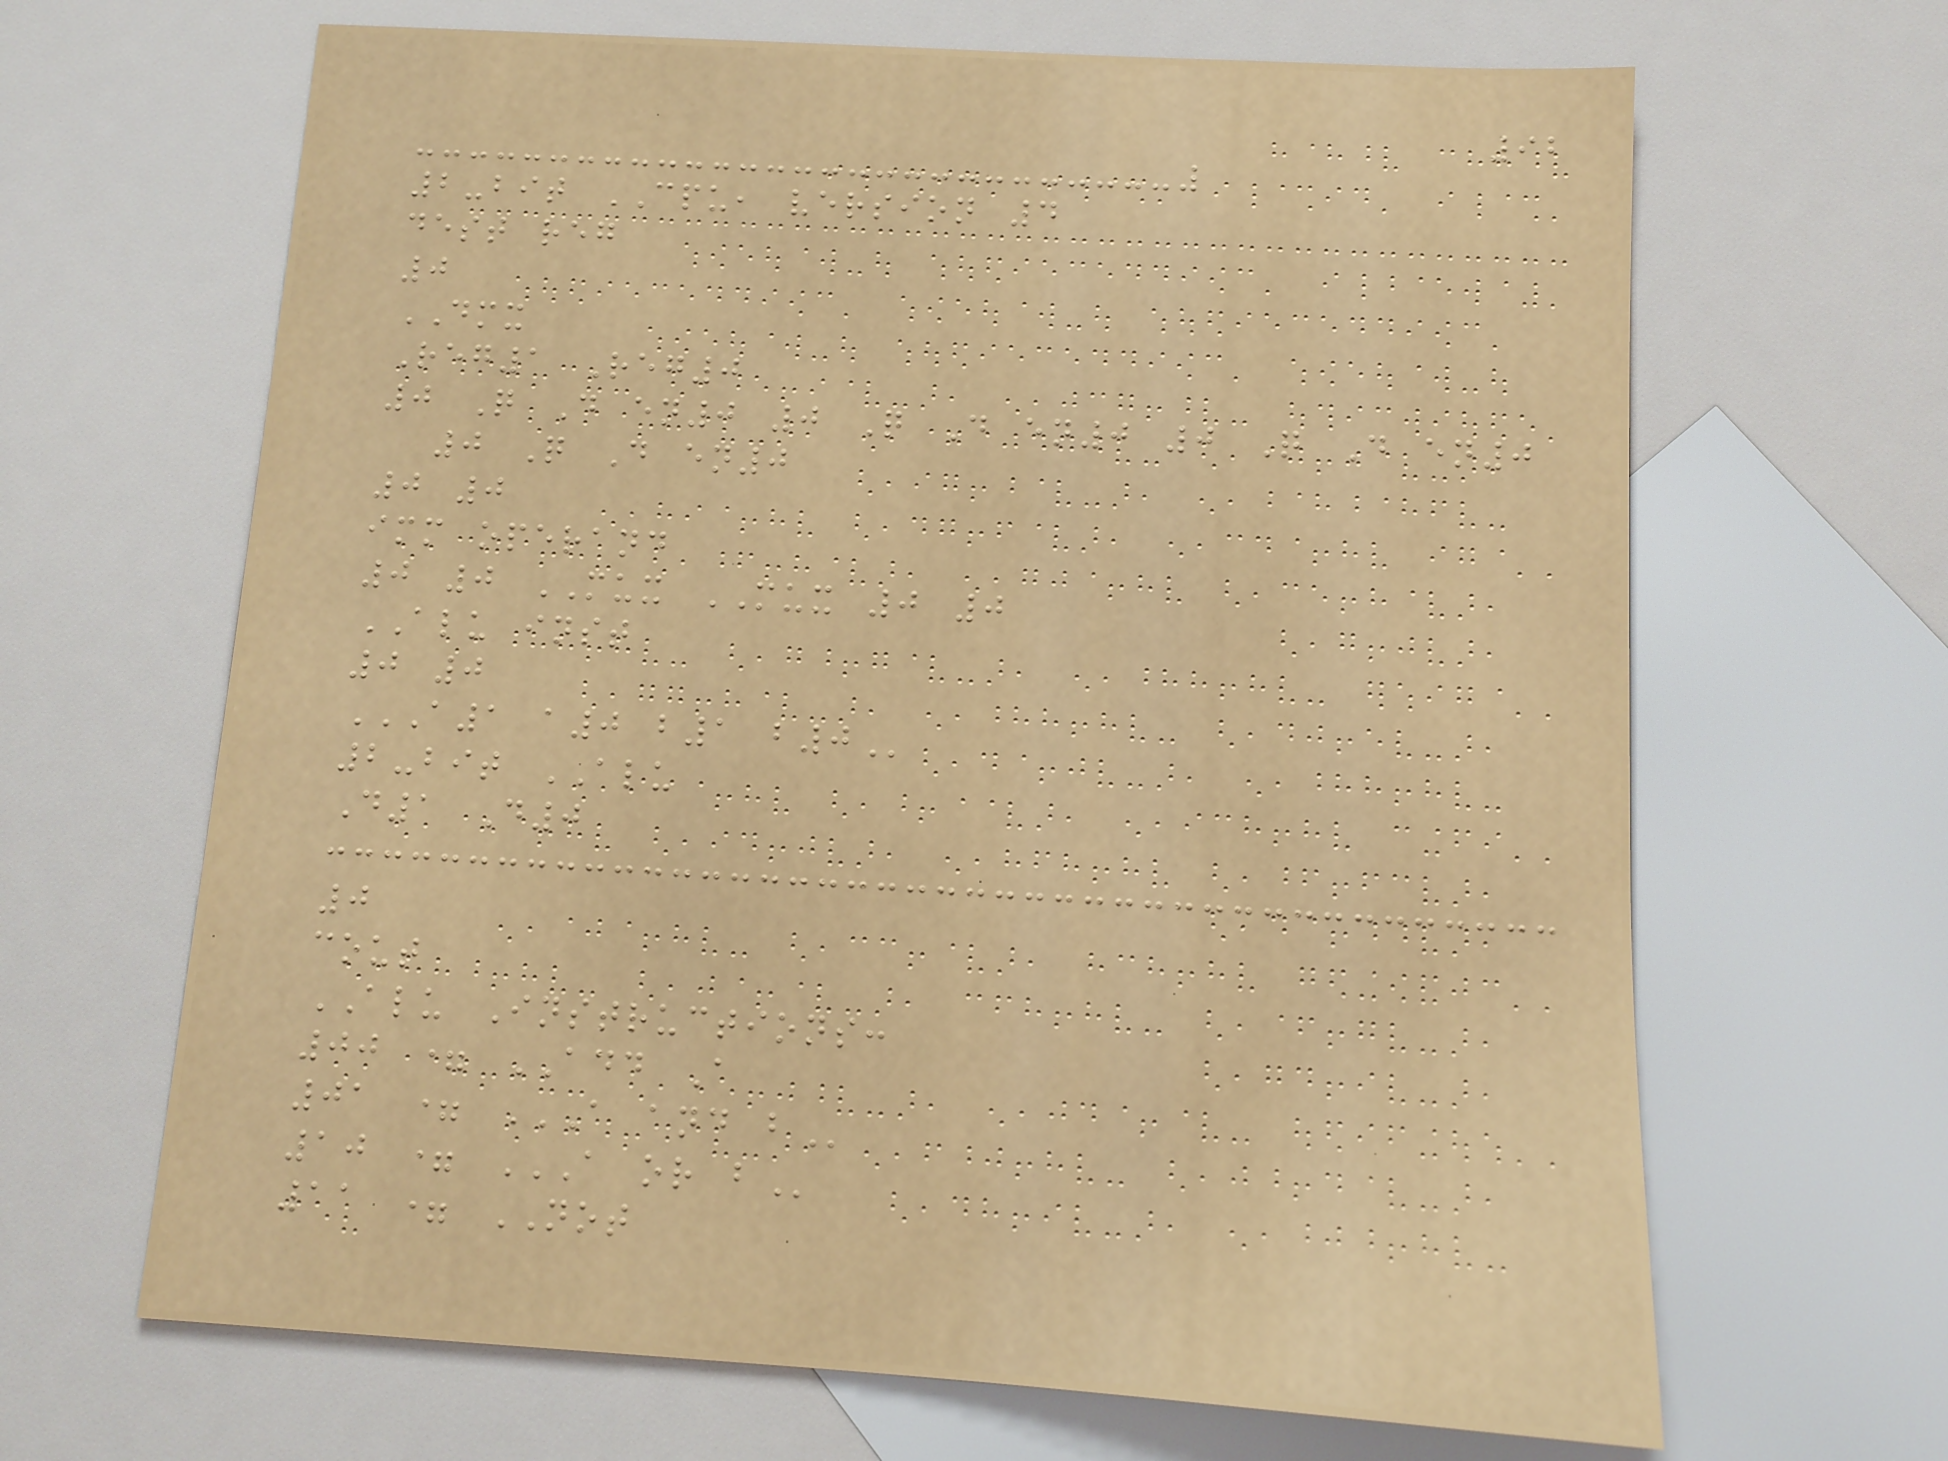92
2-bit CPU, version 4
dest reg
0
DMX
Reg1 Reg0
0 Q D en0 0 Q D en0 0 Q D en0
0 Q D en0
0 0
imm operand
0 0 MUX MUX 0 0
ALU inst
0 0
A1 A0 B1 B0
2-bit ALU
D1 D0
0
cout
ALU Instructions:
00 = ADD A
01 = A AND B
10 = A OR B
11 = NOT
